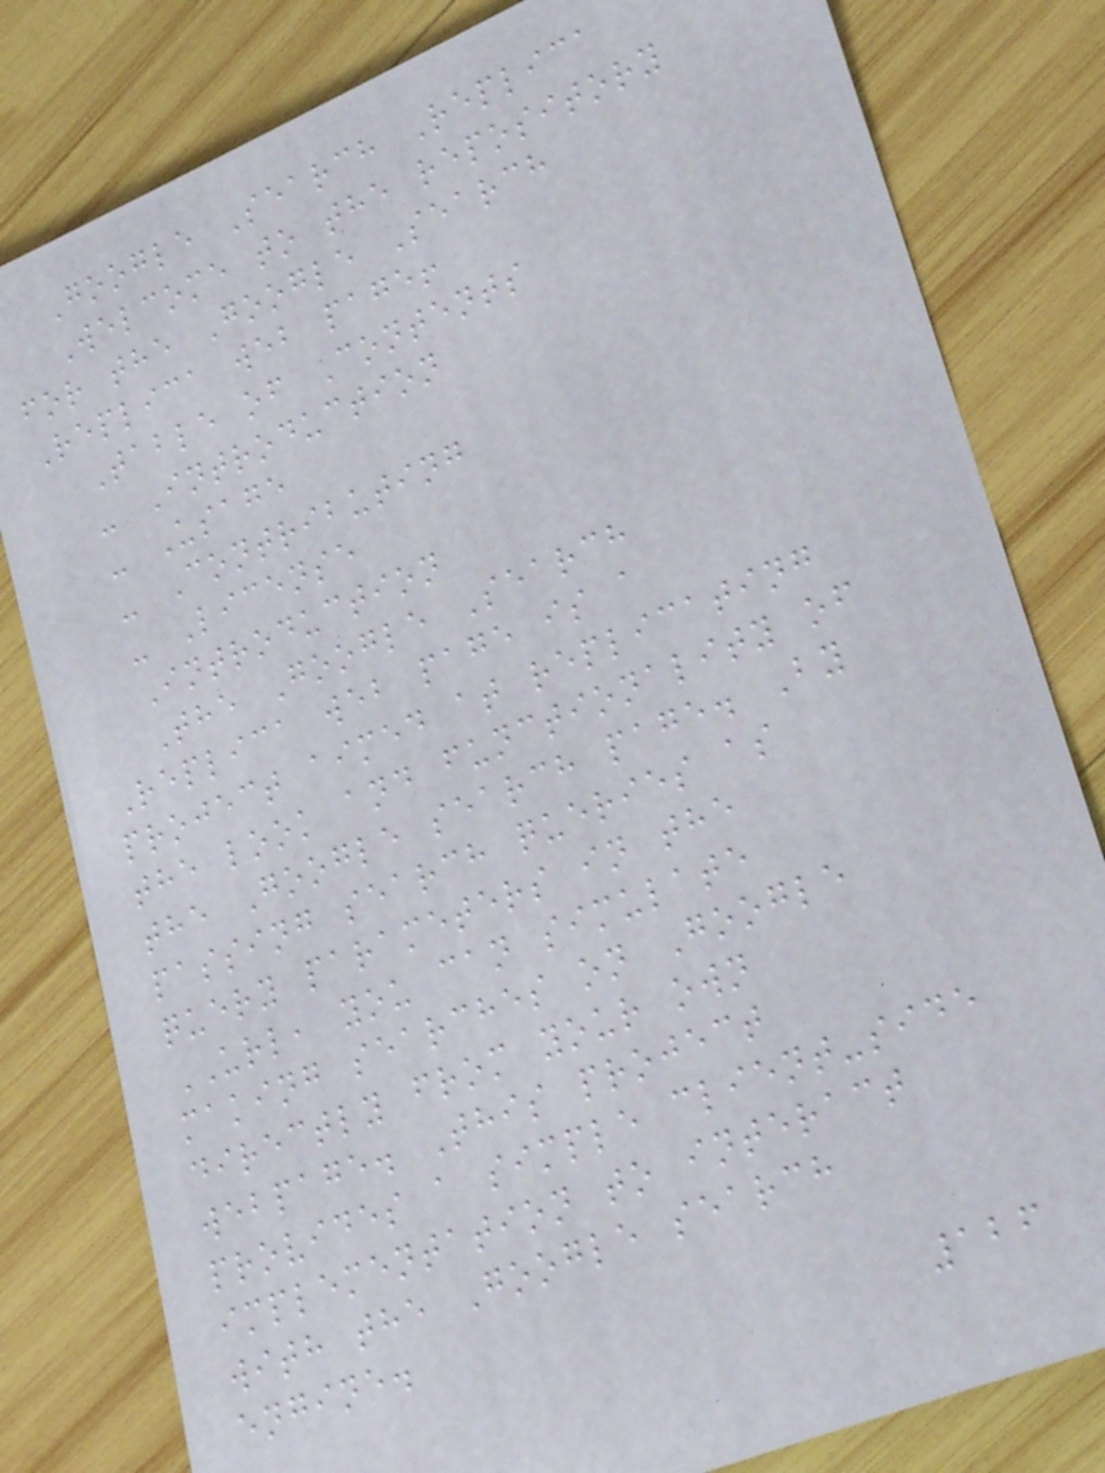Google Search Replica
Welcome to the repository
for the Google Search
Replica web page!
Table of Contents
- Introduction
- Usage
- Contributing
- License
Introduction
The Google Search
Replica web page is a
project aimed at replicating
the look and functionality of
the Google search page. By
passing search queries as
query parameters in the
URL, you can simulate
making searches on Google
directly from your own
webpage. This project
provides a simple client-side
implementation to interact
with the Google search
engine.
126
